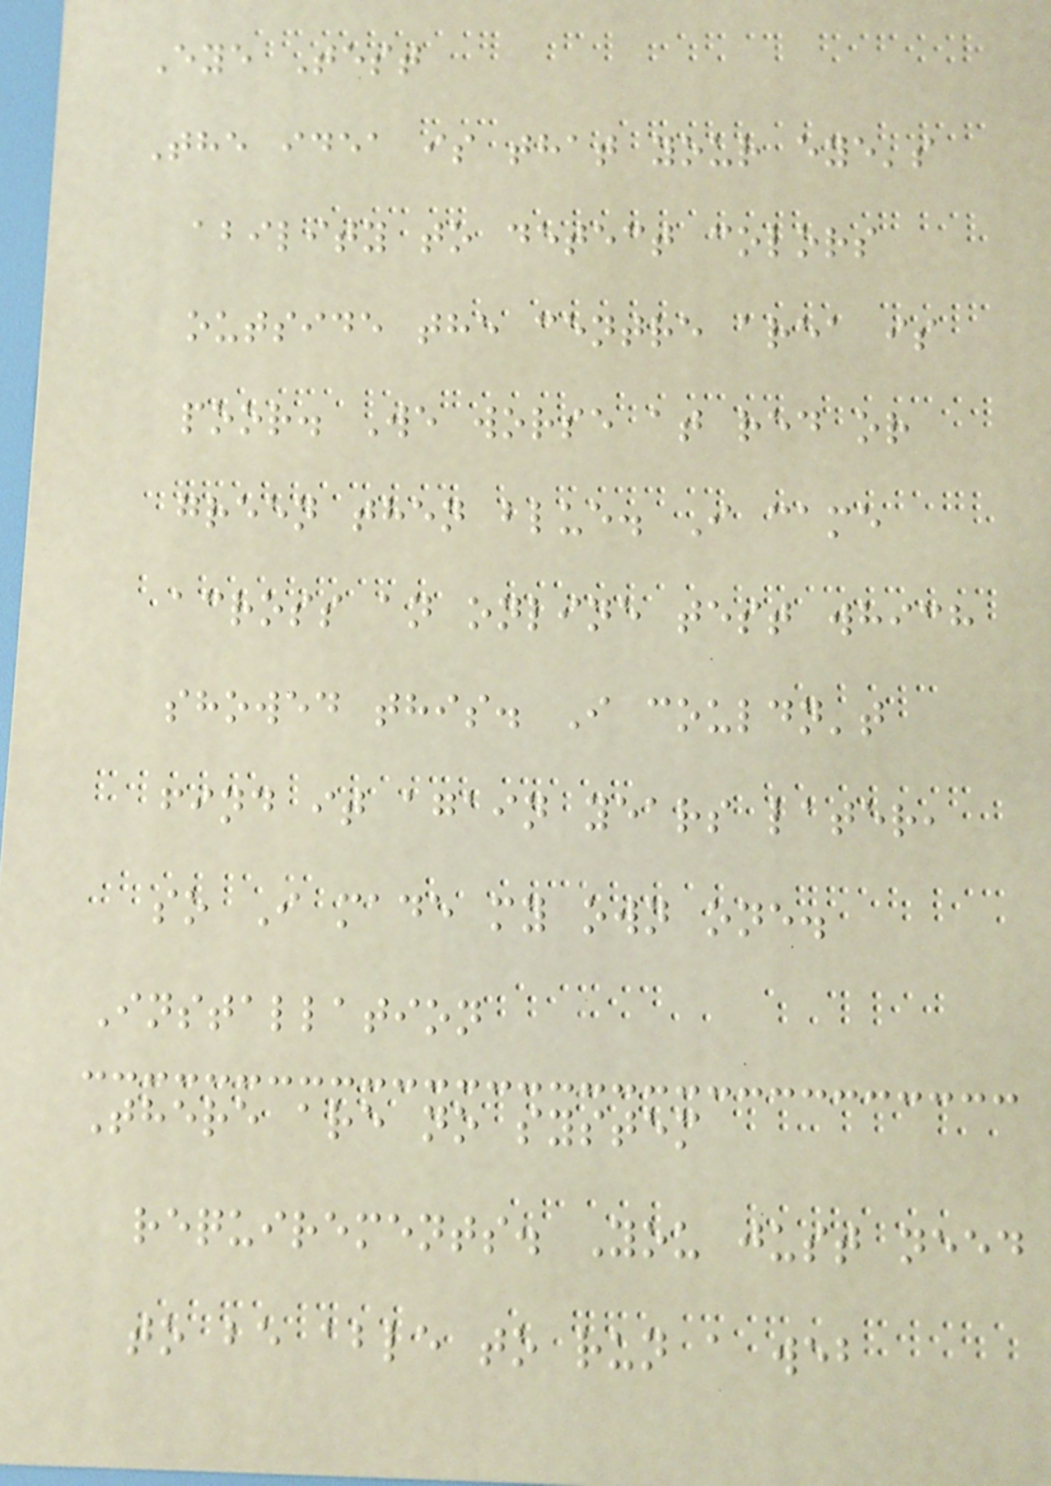Eye Test
The idea is that your eye's
ability to detect colors
outside the centre area is
poor. We worse at red or
green then blue. I came
across an online test which
showed this. I couldn't
find it again years later,
so I made my own one.
Installation
There are no system
requirements. You just need
to be able to run a web
